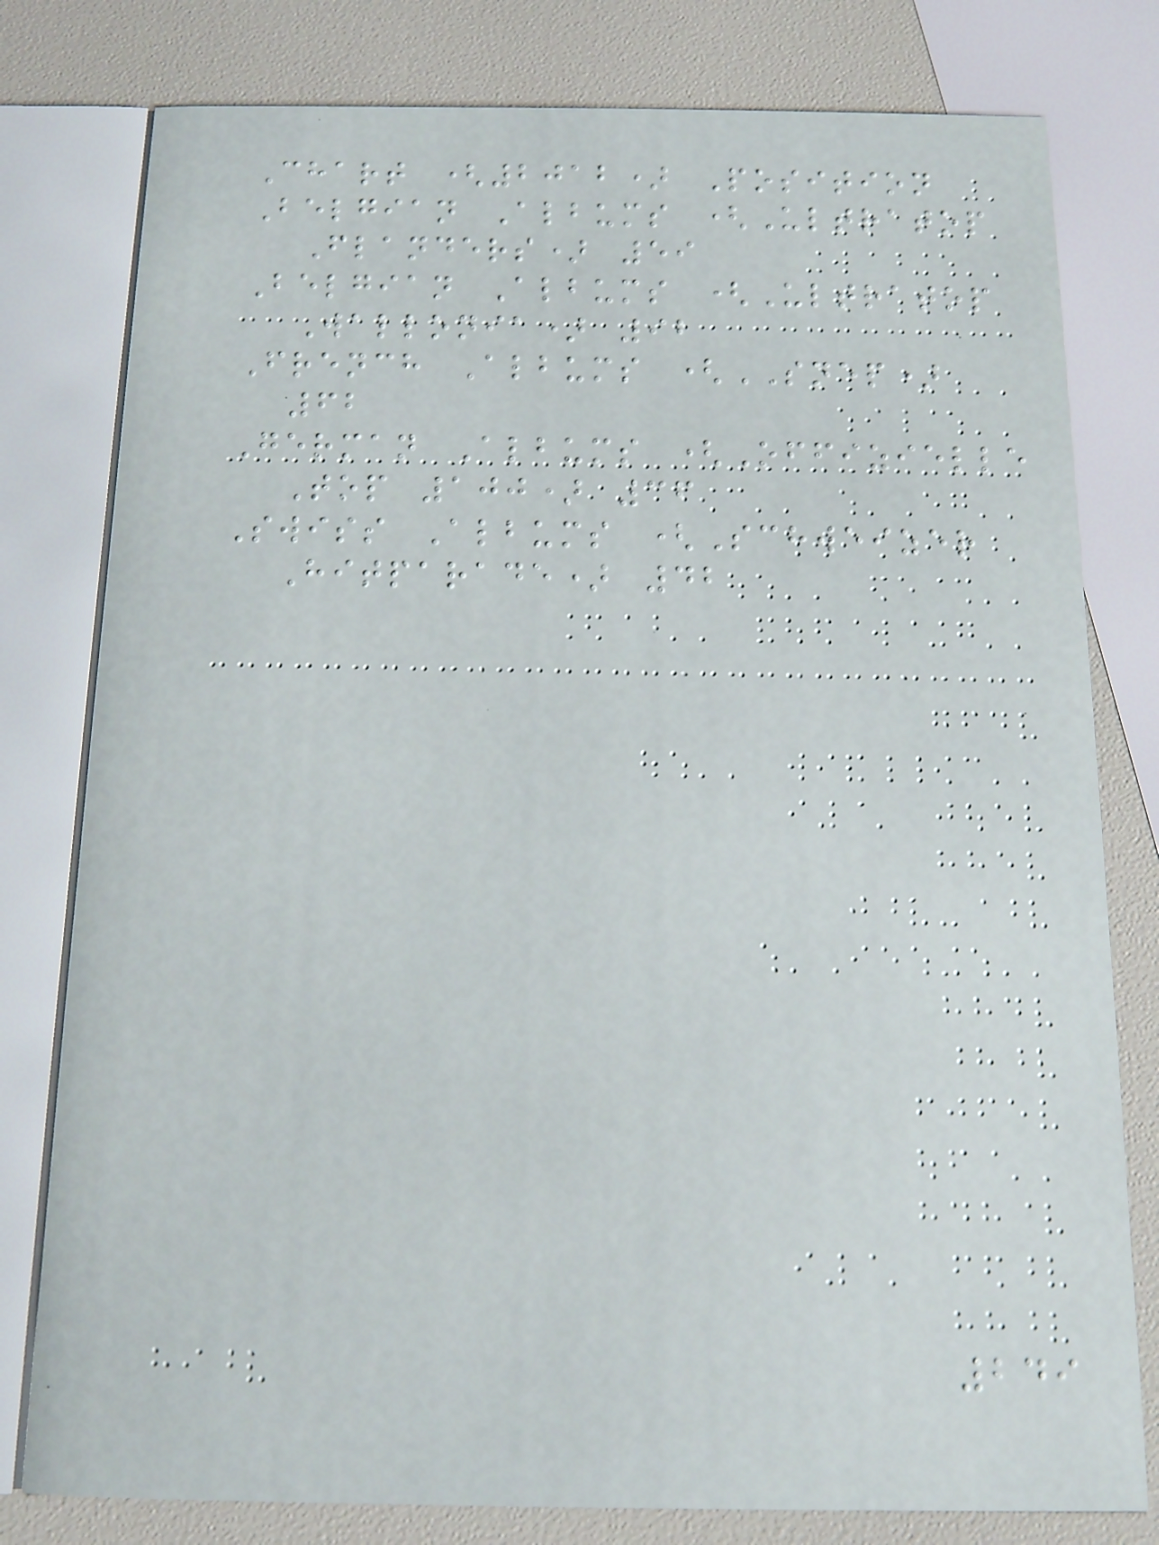Chart (2012) Position
Belgian Albums (Ultratop
Flanders) 59
Belgian Albums (Ultratop
Wallonia) 92
French Albums (SNEP)
62
German Albums (Offizielle
Top 100) 36
Swiss Albums (Schweizer
Hitparade) 42
249
